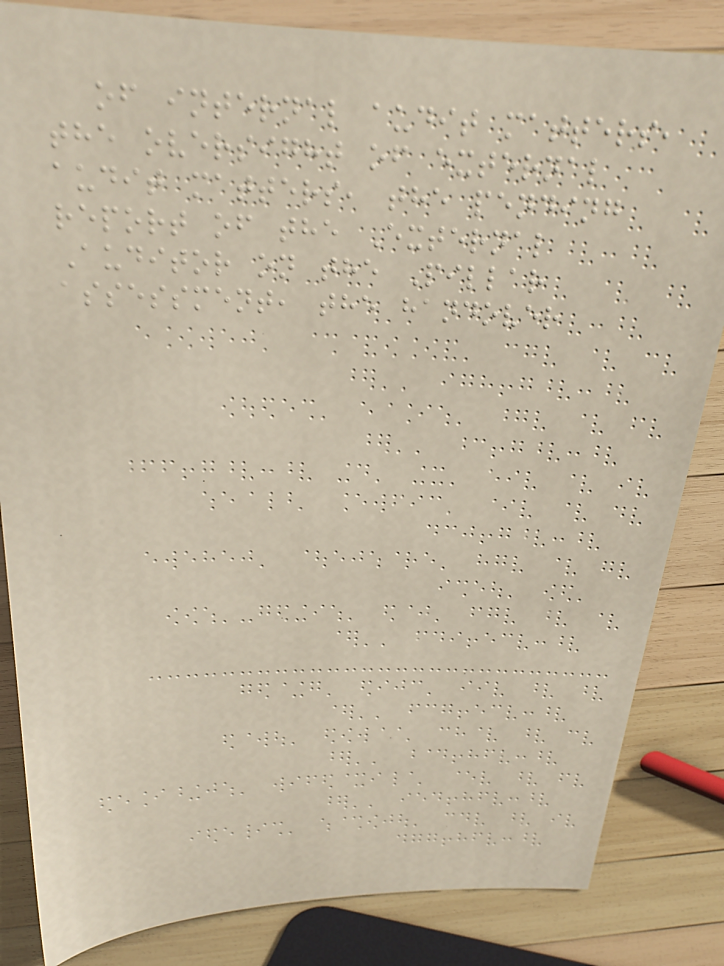of internal audit matters,
the oversight of external
audit matters, the pending
report of the External
Auditor on the Pillar
assessment, the handover
